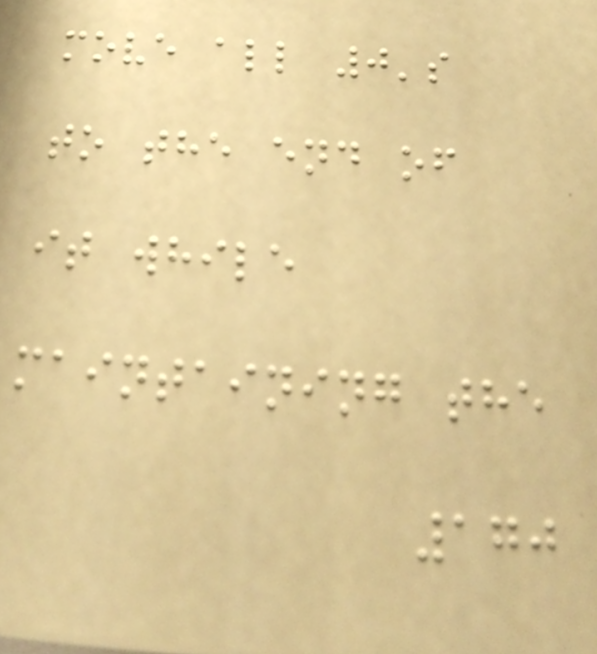move all 0's
to the end of
it while
maintaining the
170
